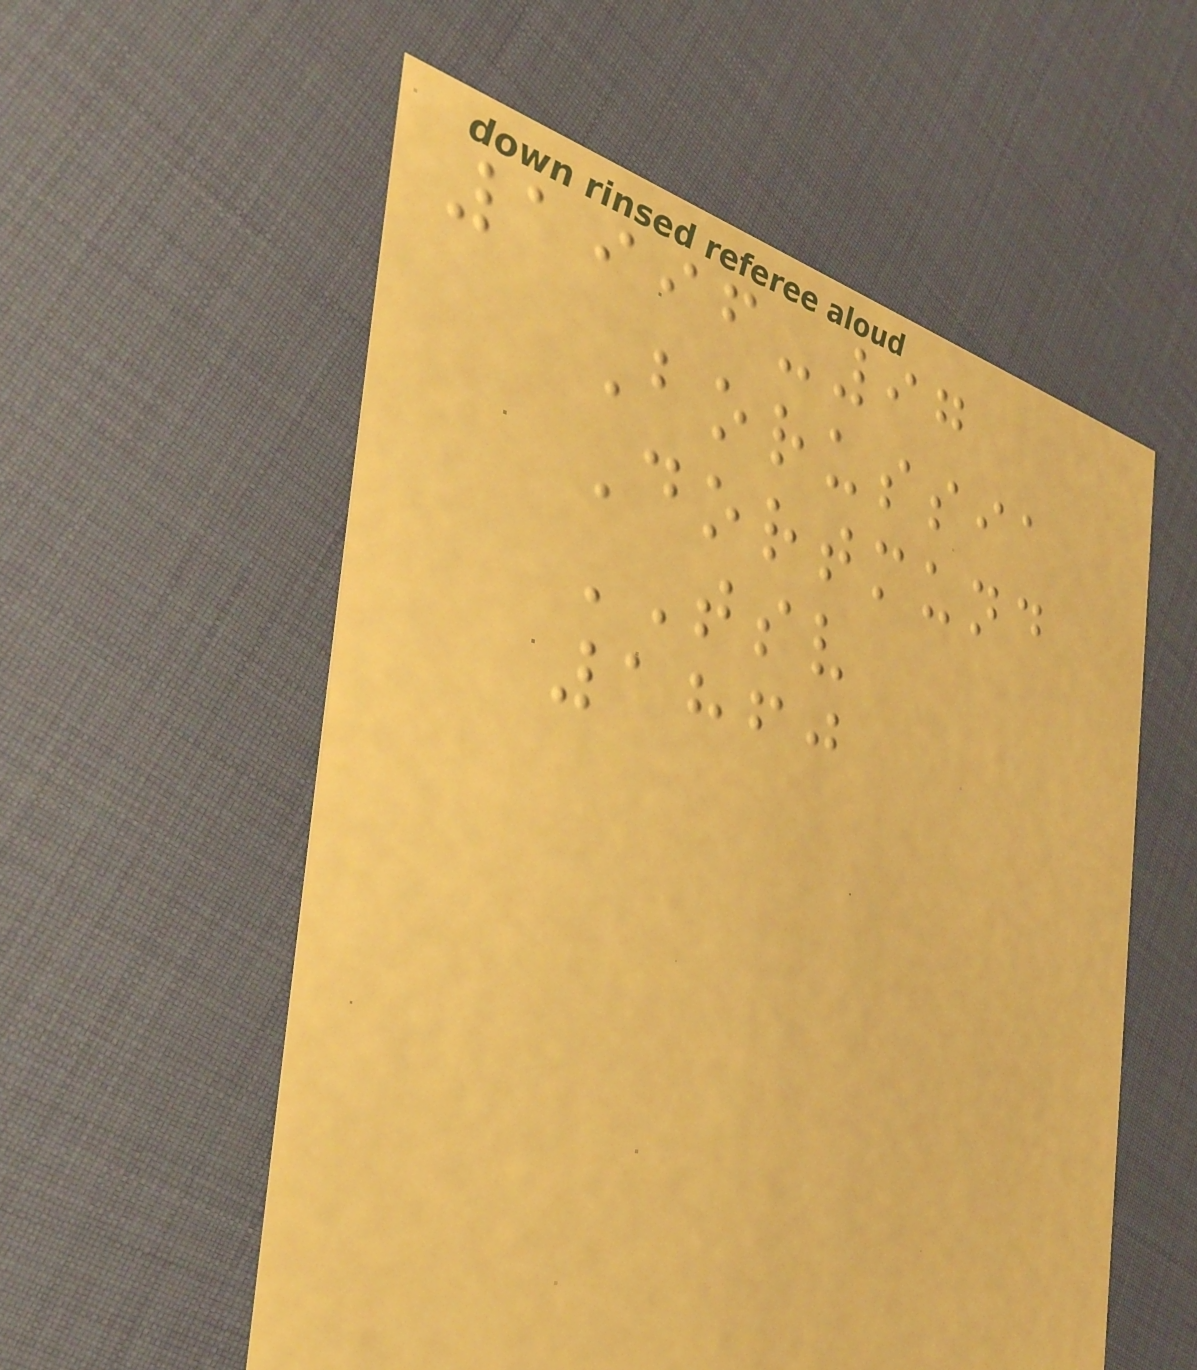1996-97
Borussia
Dortmund
TSV
1860
